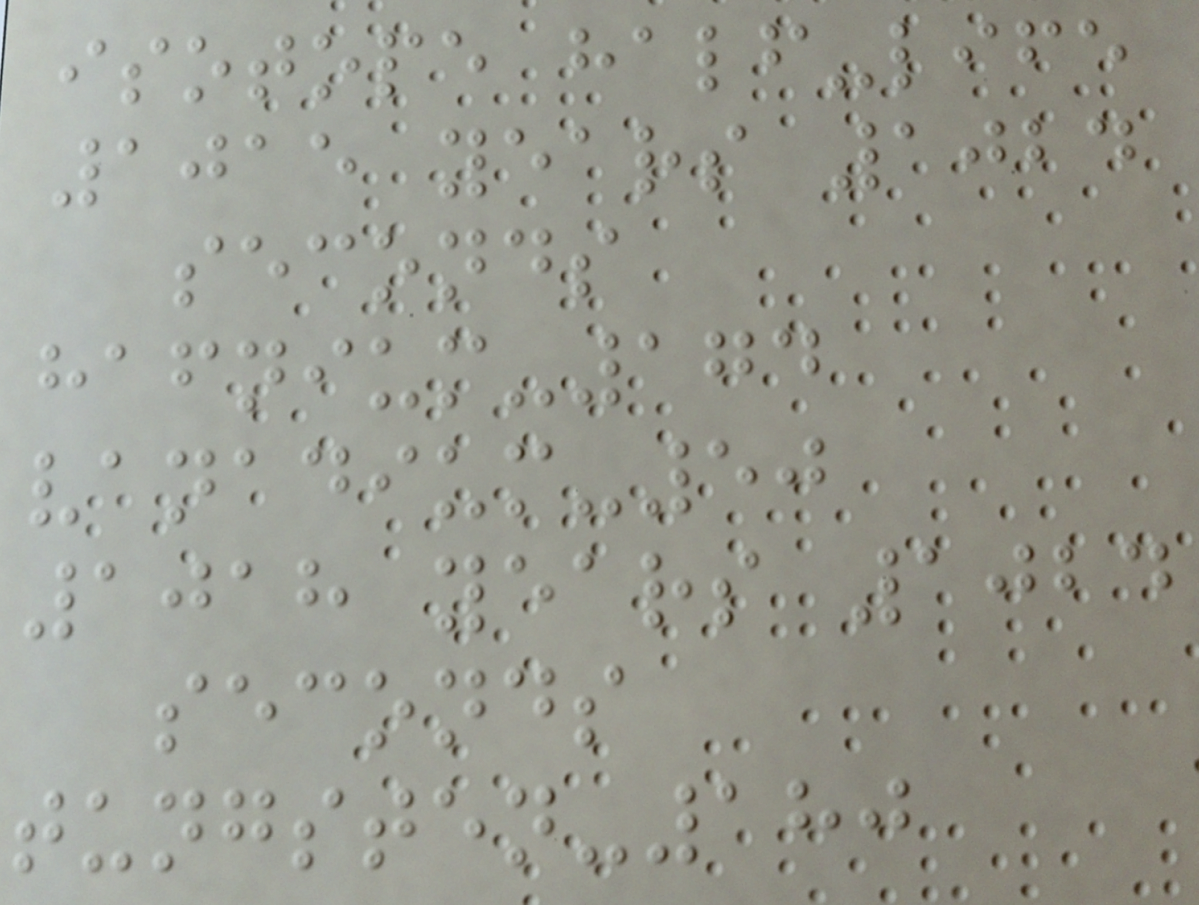isotope half-life
1015 years 1024
seconds
hafnium-174
vanadium-50
1018 years 1024
seconds
tungsten-180
